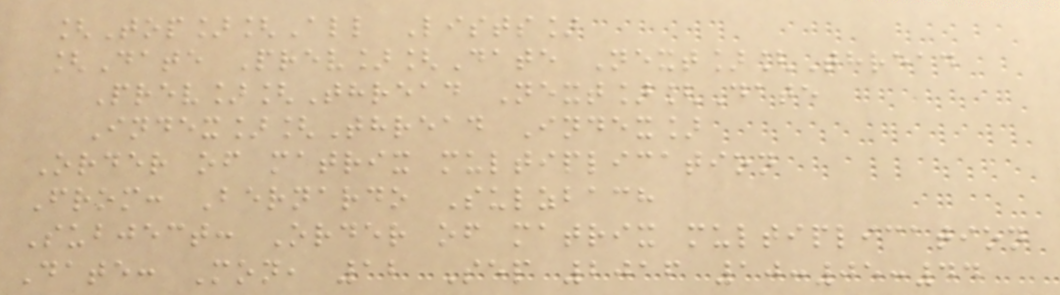[Top][All Lists]
[Date Prev][Date Next][Thread
Prev][Thread Next][Date
Index][Thread Index]
Order of matrix multiplication
From: Bernardo Sulzbach
Subject: Order of matrix multiplication
Date: Mon, 12 Sep 2016 10:05:44
